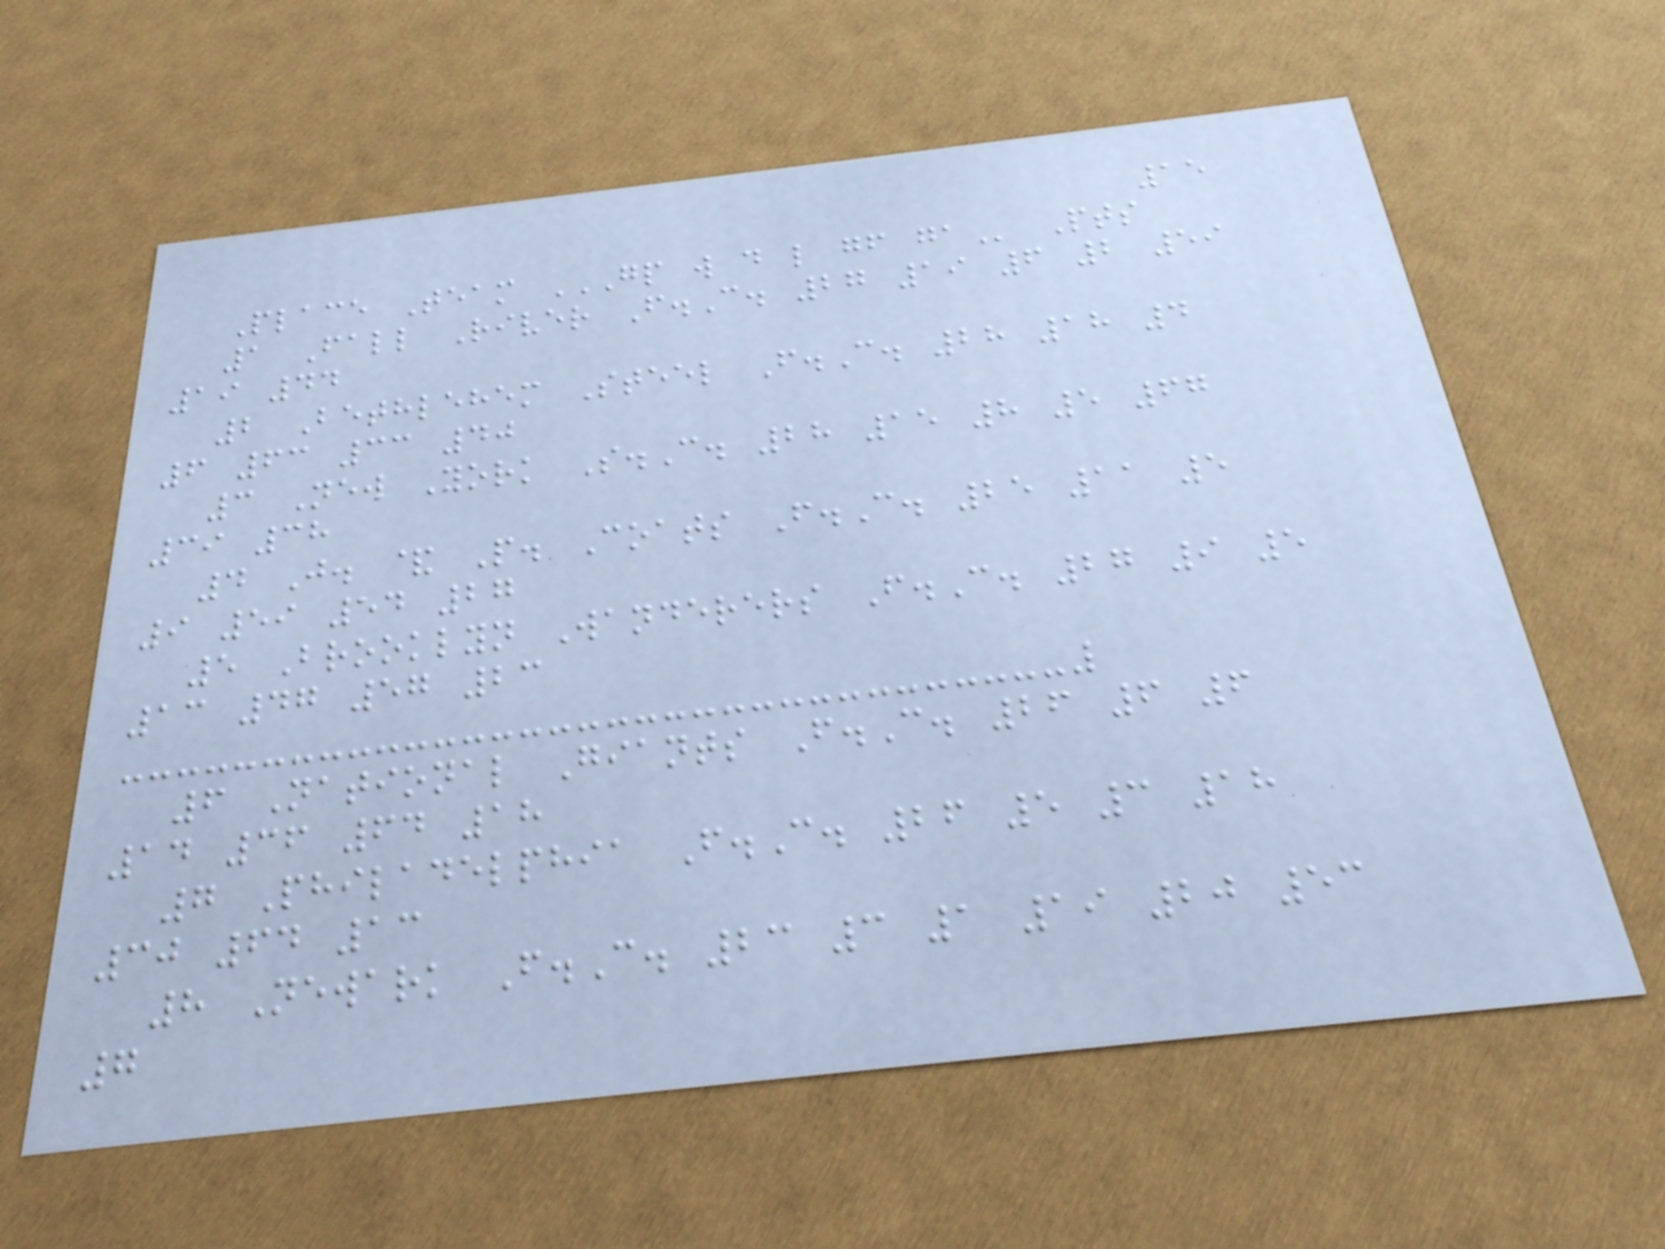15
Place Team GP W D L GF GA Pts
1 Fall River F.C. 27 19 6 2 59
19 44
2 Bethlehem Steel F.C. 28 18 4
6 63 33 40
3 New York S.C. 28 15 8 5 67
39 38
4 J. & P. Coats F.C. 25 11 5
9 59 54 27
5 Brooklyn Wanderers F.C. 27 9 5
13 47 57 23
6 National Giants F.C. 26 6 6
14 36 64 18
7 Philadelphia F.C. 26 5 3 18
30 64 13
8 Newark F.C. 23 3 1 19 20 53
7
